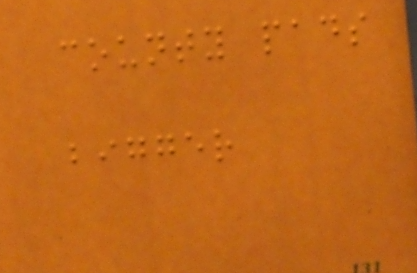county pads
bigger
